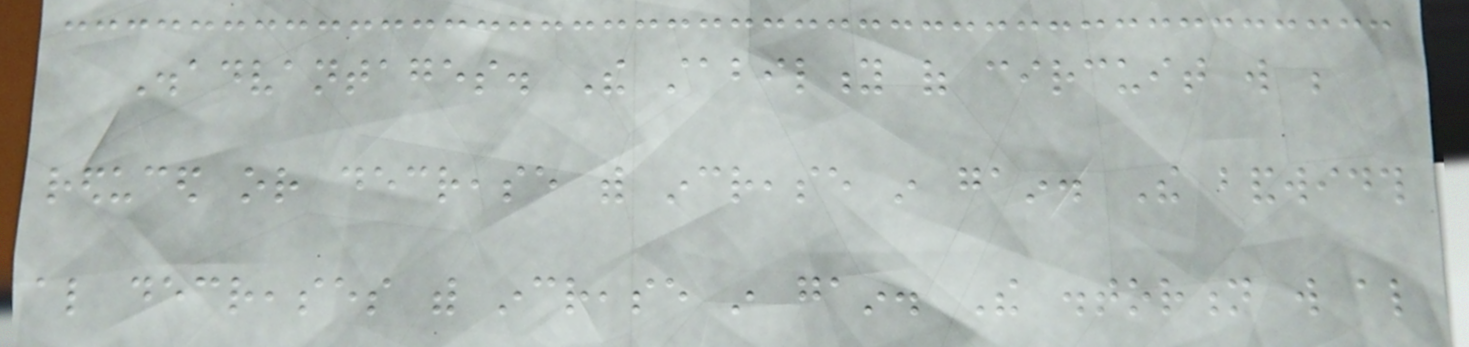Disadvantages. The stability of circuit will be
reduced or decrease with increase in gain. The bandwidth
also decreases with increase in gain. The distortion will also
